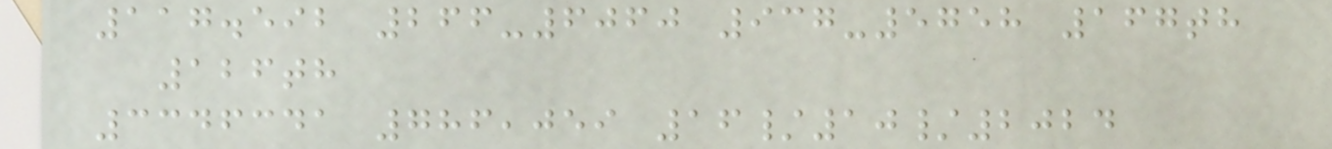117.592 266-6060 937-5758 167th
126th
3346341 786,059 16/10/2024
